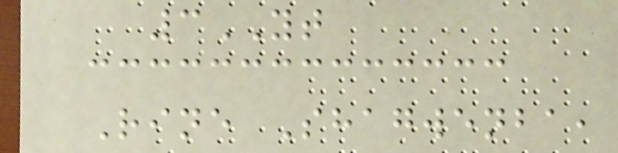3YT
Rine Shagwenba,
